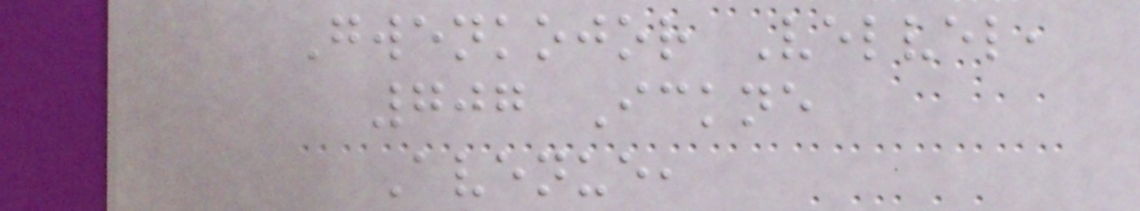Gwenkojor Velvel,
707 Ickne
Avenue,
